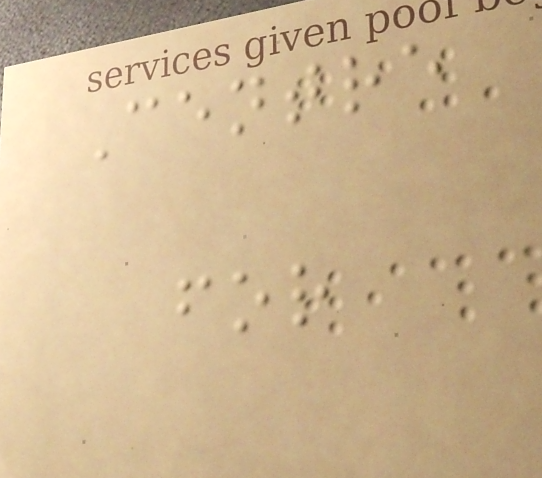Centre
for
